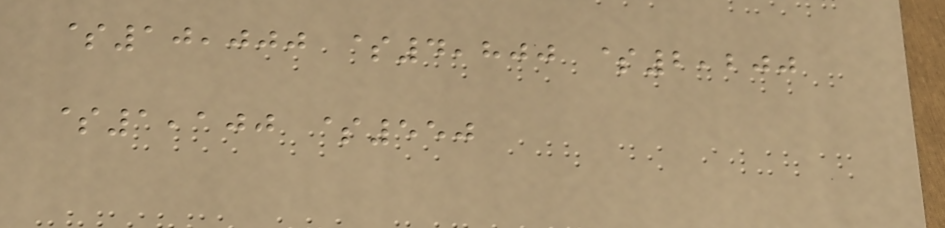$10,000 $4,800 $2,200
$1,100 $550
